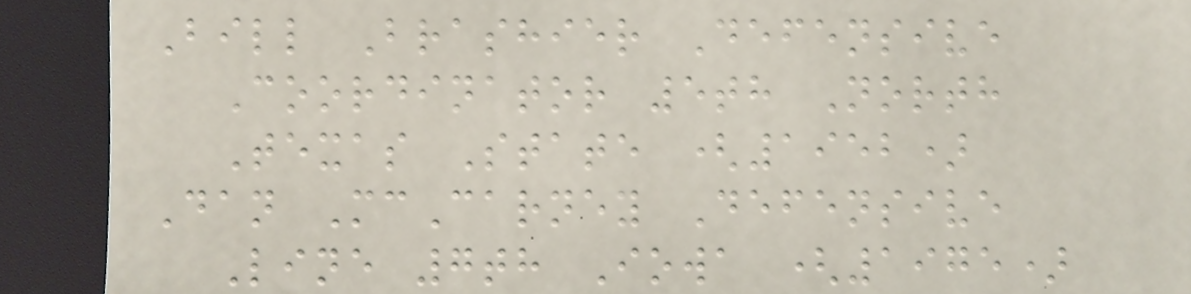Bill Brashier Defensive
Coordinator 5th North
Texas State (1952)
Dan McCarney Defensive
Line 7th Iowa (1975)
